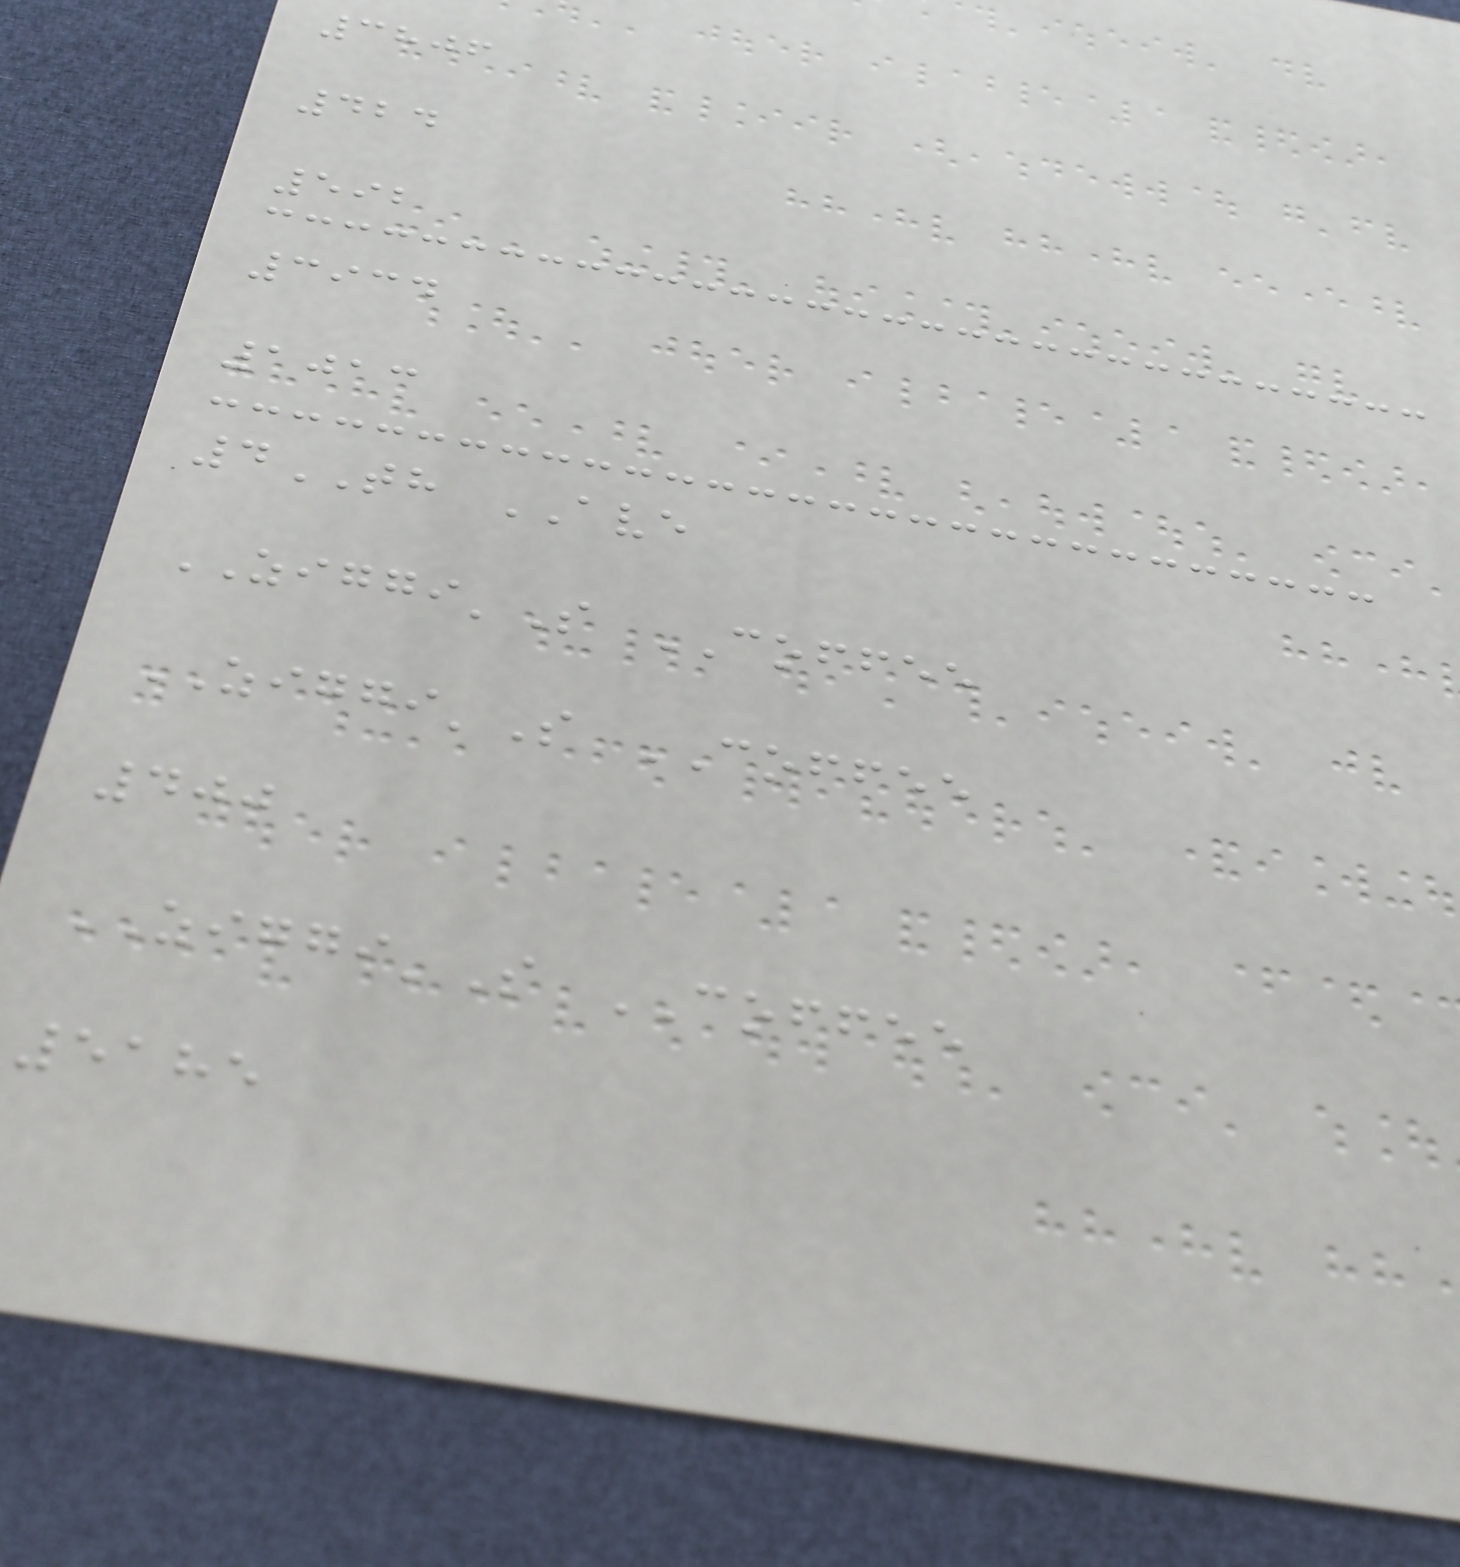3806
424
592
3934
1013
4TH AVE
ZIGGI'S COFFEE
ZIGGI'S COFFEE
400
ZIGGI'S COFFEE
5185
